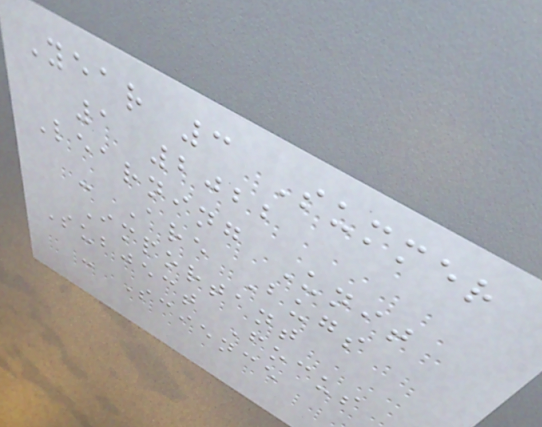Year 3 Summer
1 2022
Learning Unit
- Are Bugs
Important
Subject Focus
- Science
